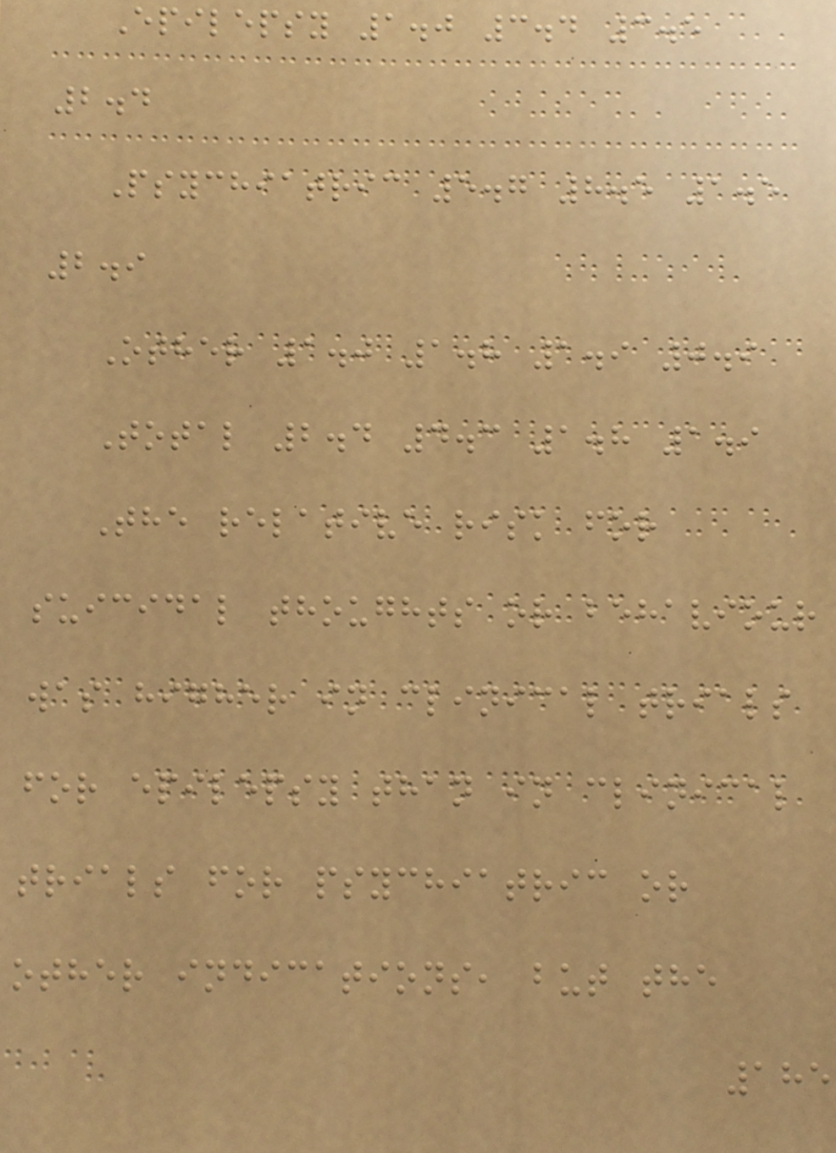Epilepsy 1.0 3.4 3.5
2.4
Psychiatric 5.7 8.5 1.5
2.9
Other 1.0 1.8 1.9 0.9
Total 2.4 4.3 1.8 1.9
The relative risk for
suicidal thoughts or behaviour
was higher in clinical trials
for epilepsy than in clinical
trials for psychiatric or
other indications, but the
185
